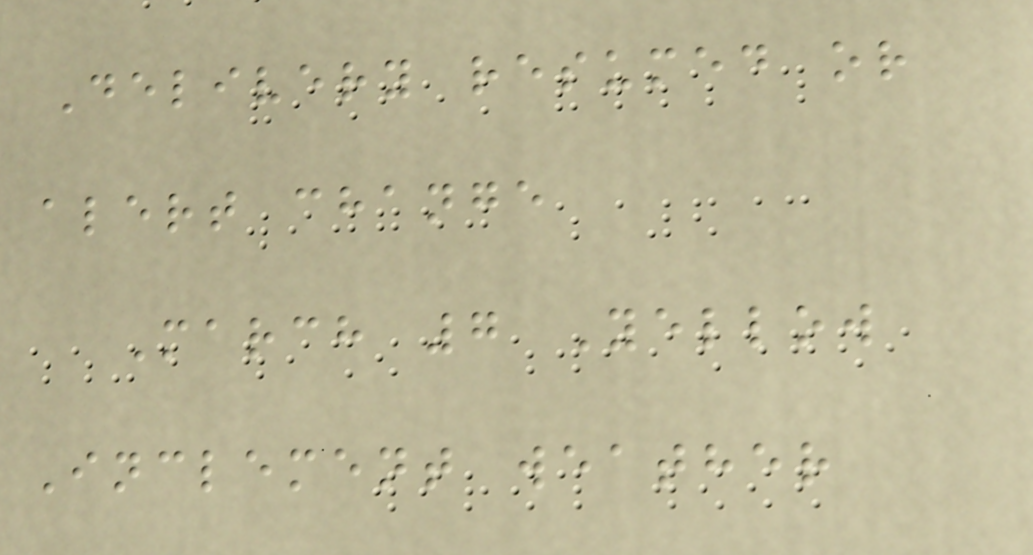Delivery resumed or
alert change
March 7 Yellow
Inclement weather
